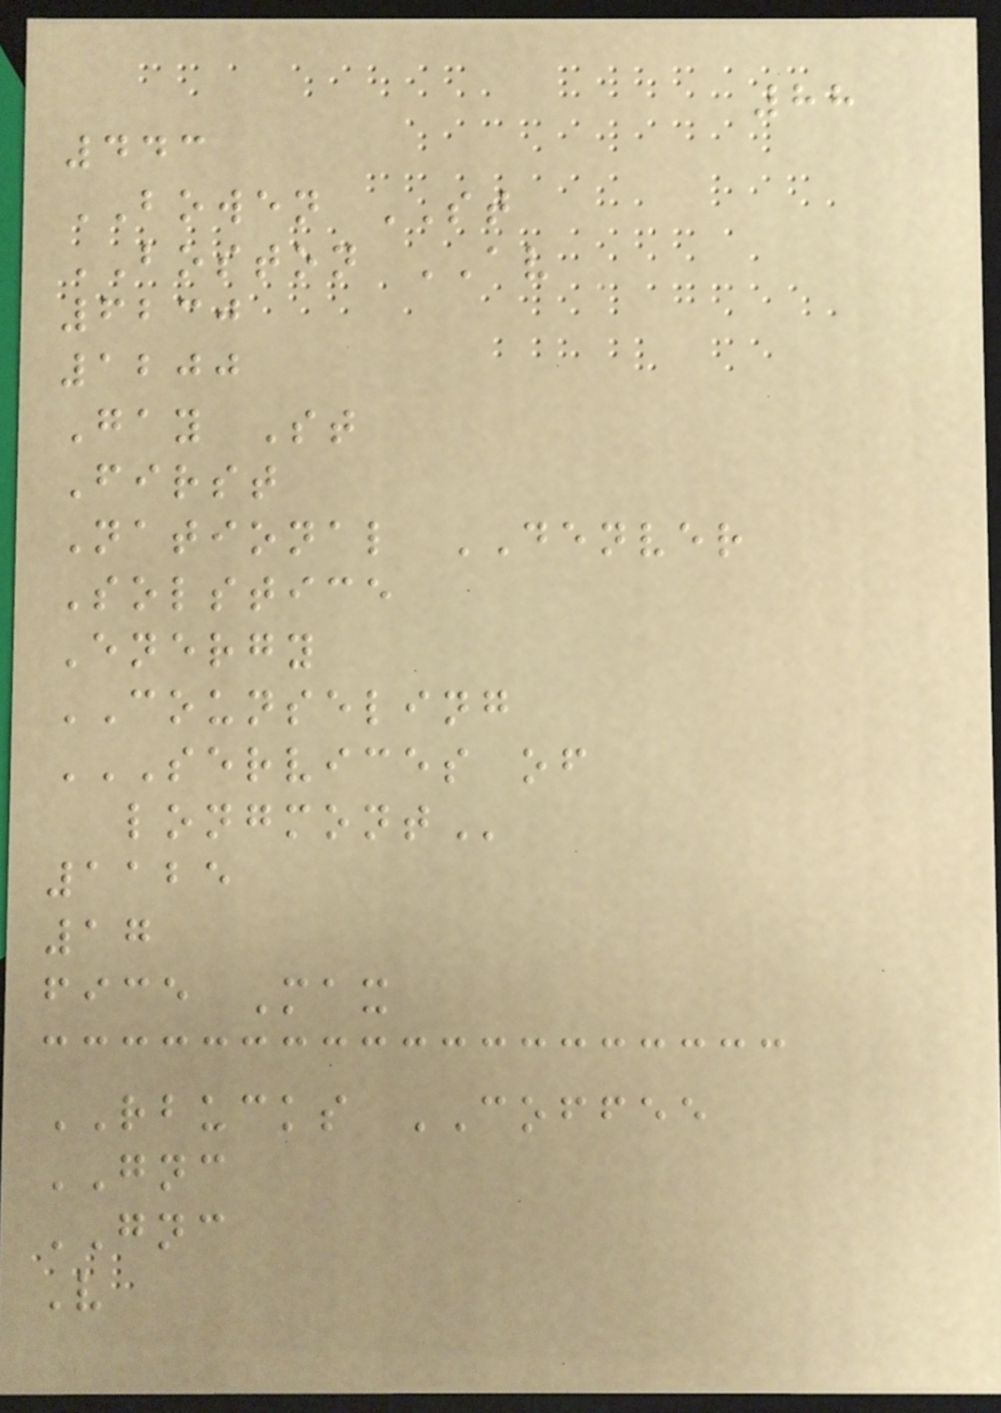88
443
BOWEN ST
BOSTON AV
6230
1200
Gay St
First
National DENVER
Solstice
Energy
COUNSELING
SERVICES OF
LONGMONT
1125
17
fice Max
RBUCKS COFFEE
GNC
GNC
V
